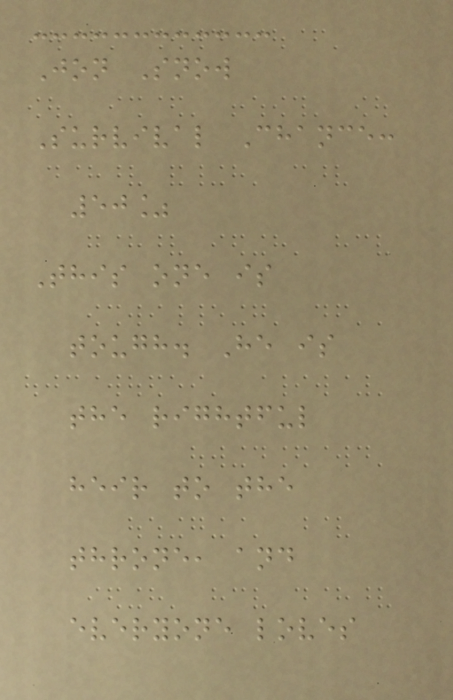Jon Snow
Survival Chance:
50%
This one is
tough. He is
the rightful
heir to the
throne, and
everyone loves
